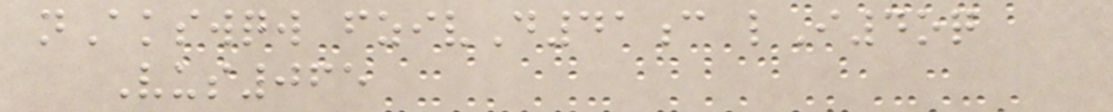nAkswqw fzivD41c lI4oq
Vus065
